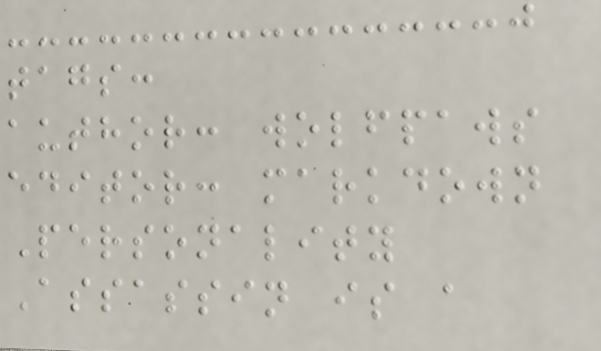tags:
author: wolfpaws
editor: markdown
Personality
Assassin is a
